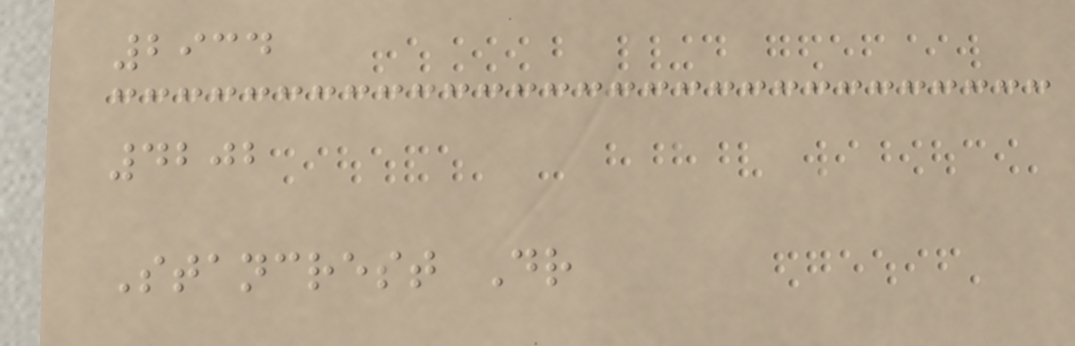2934
4202
Stancrest Dr
